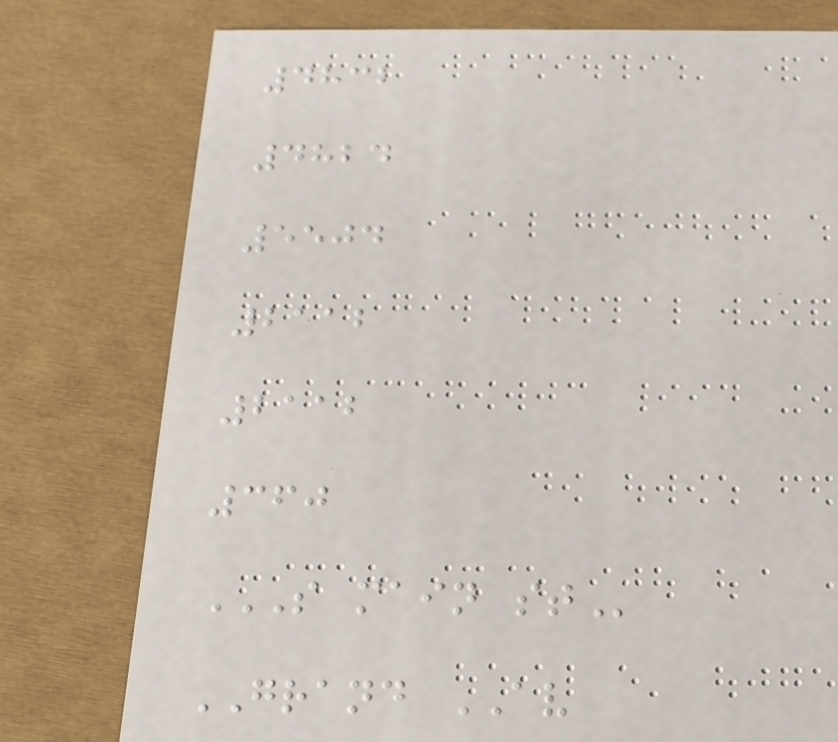4832
4824
5504
2112
2112
360
S MAIN ST
GRAND AV
